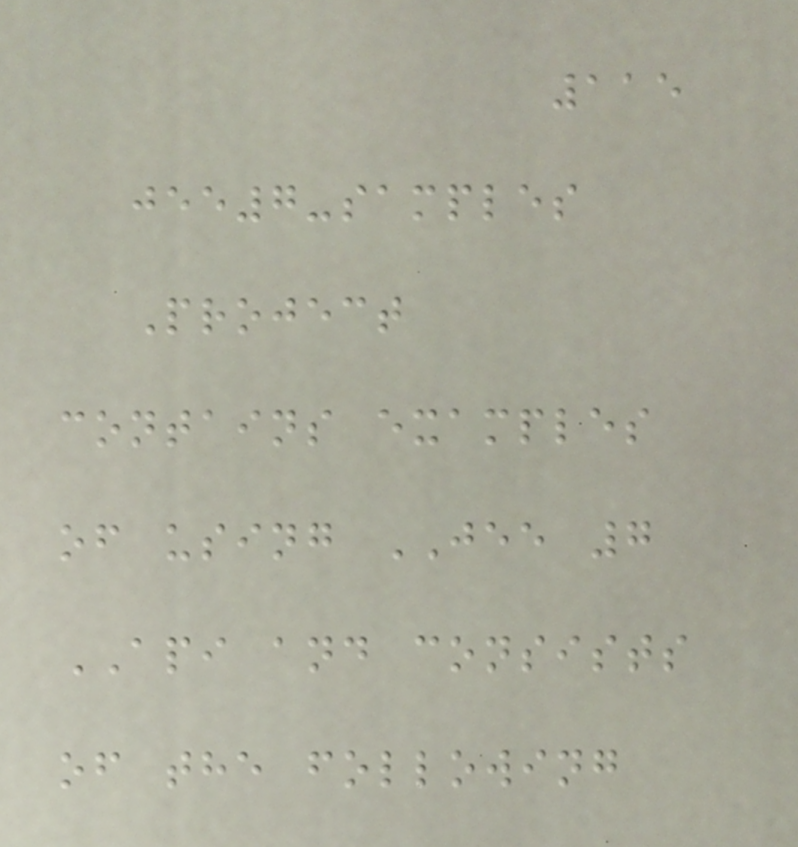115
jee7-samples
Project
contains examples
of using JEE 7
API and consists
of the following
